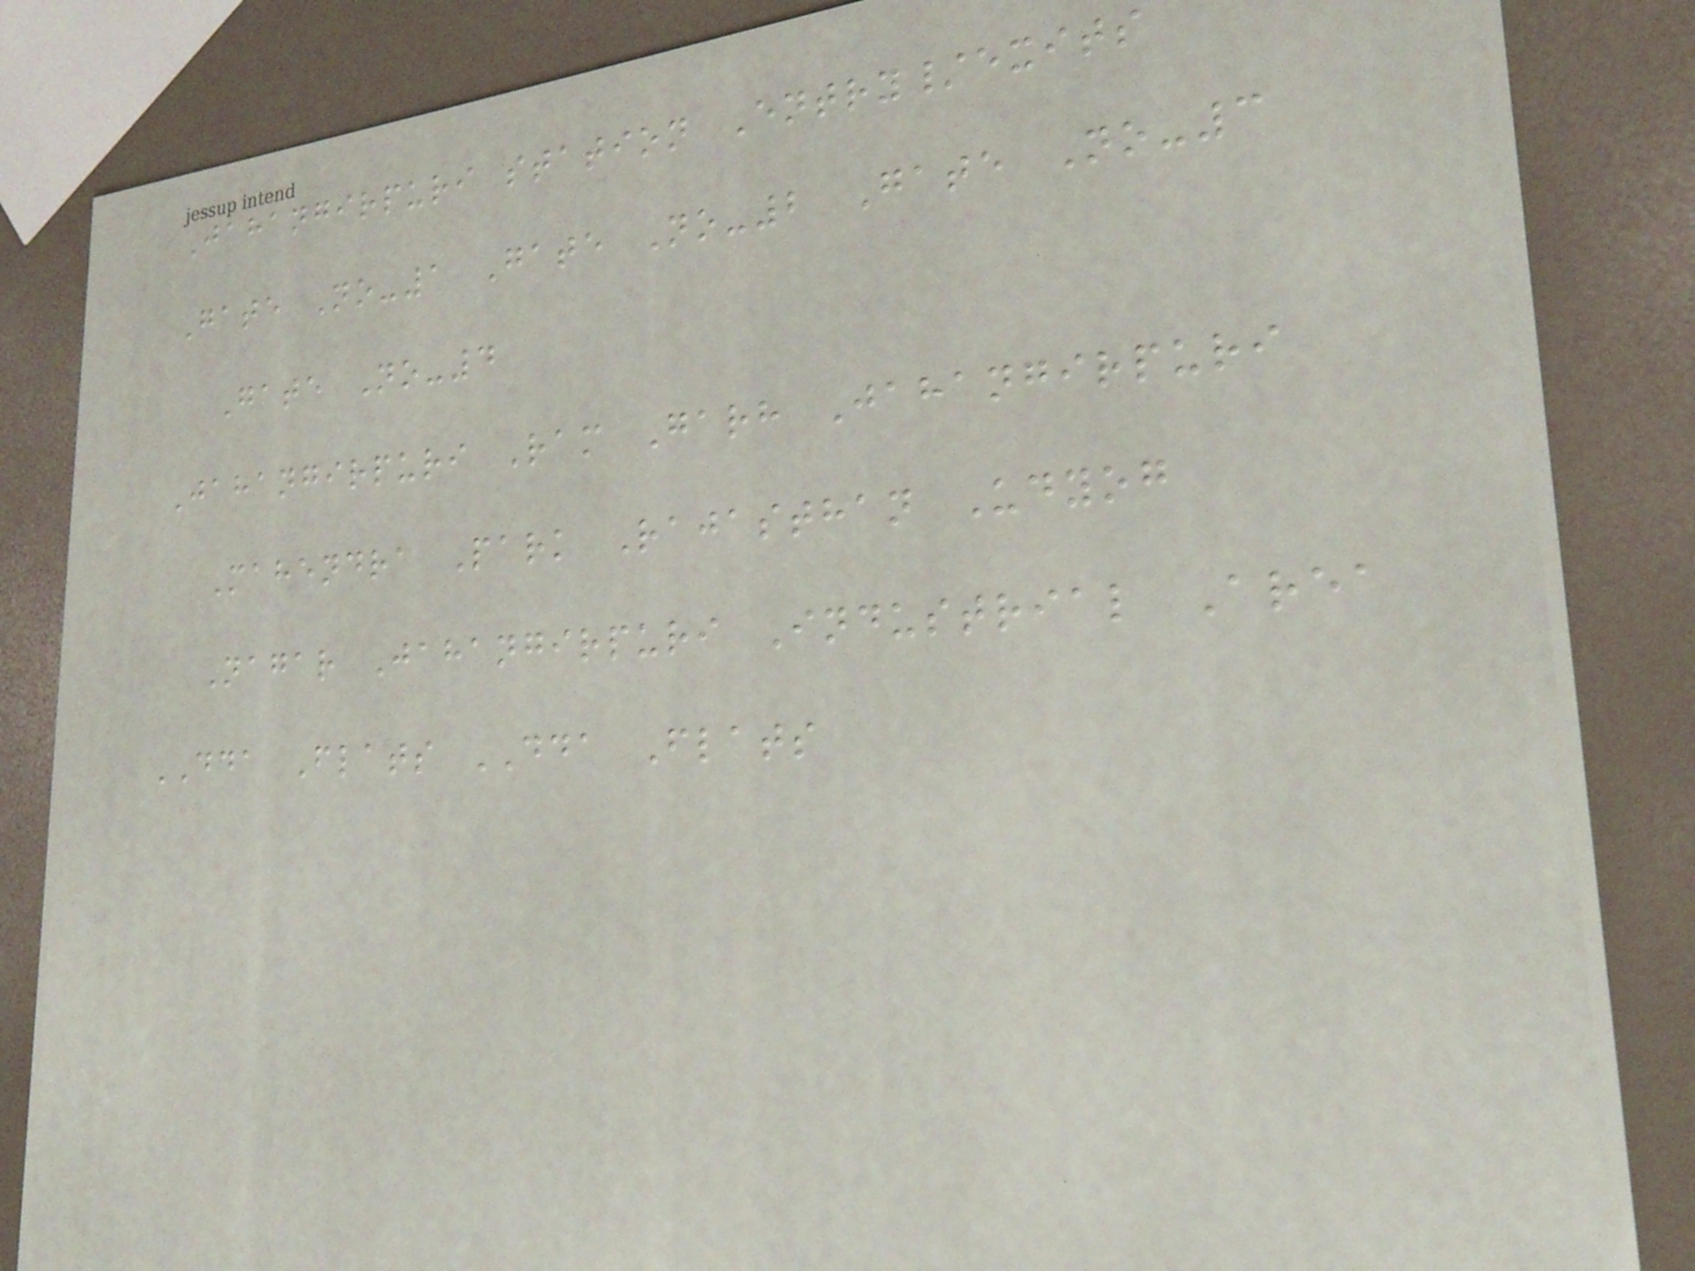Jahangirpuri station Entry/exits
Gate No-1 Gate No-2 Gate No-3
Gate No-4
Jahangirpuri Ram Garh Jahangirpuri
Mahendra Park Rajasthan Udyog
Nagar Jahangirpuri Industrial Area
DDA Flats DDA Flats
